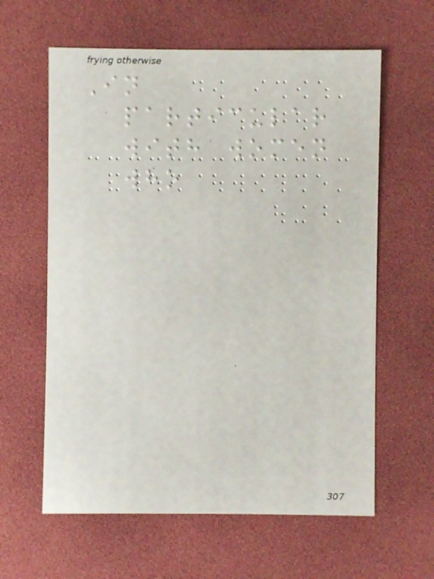In
particular
with women
who
